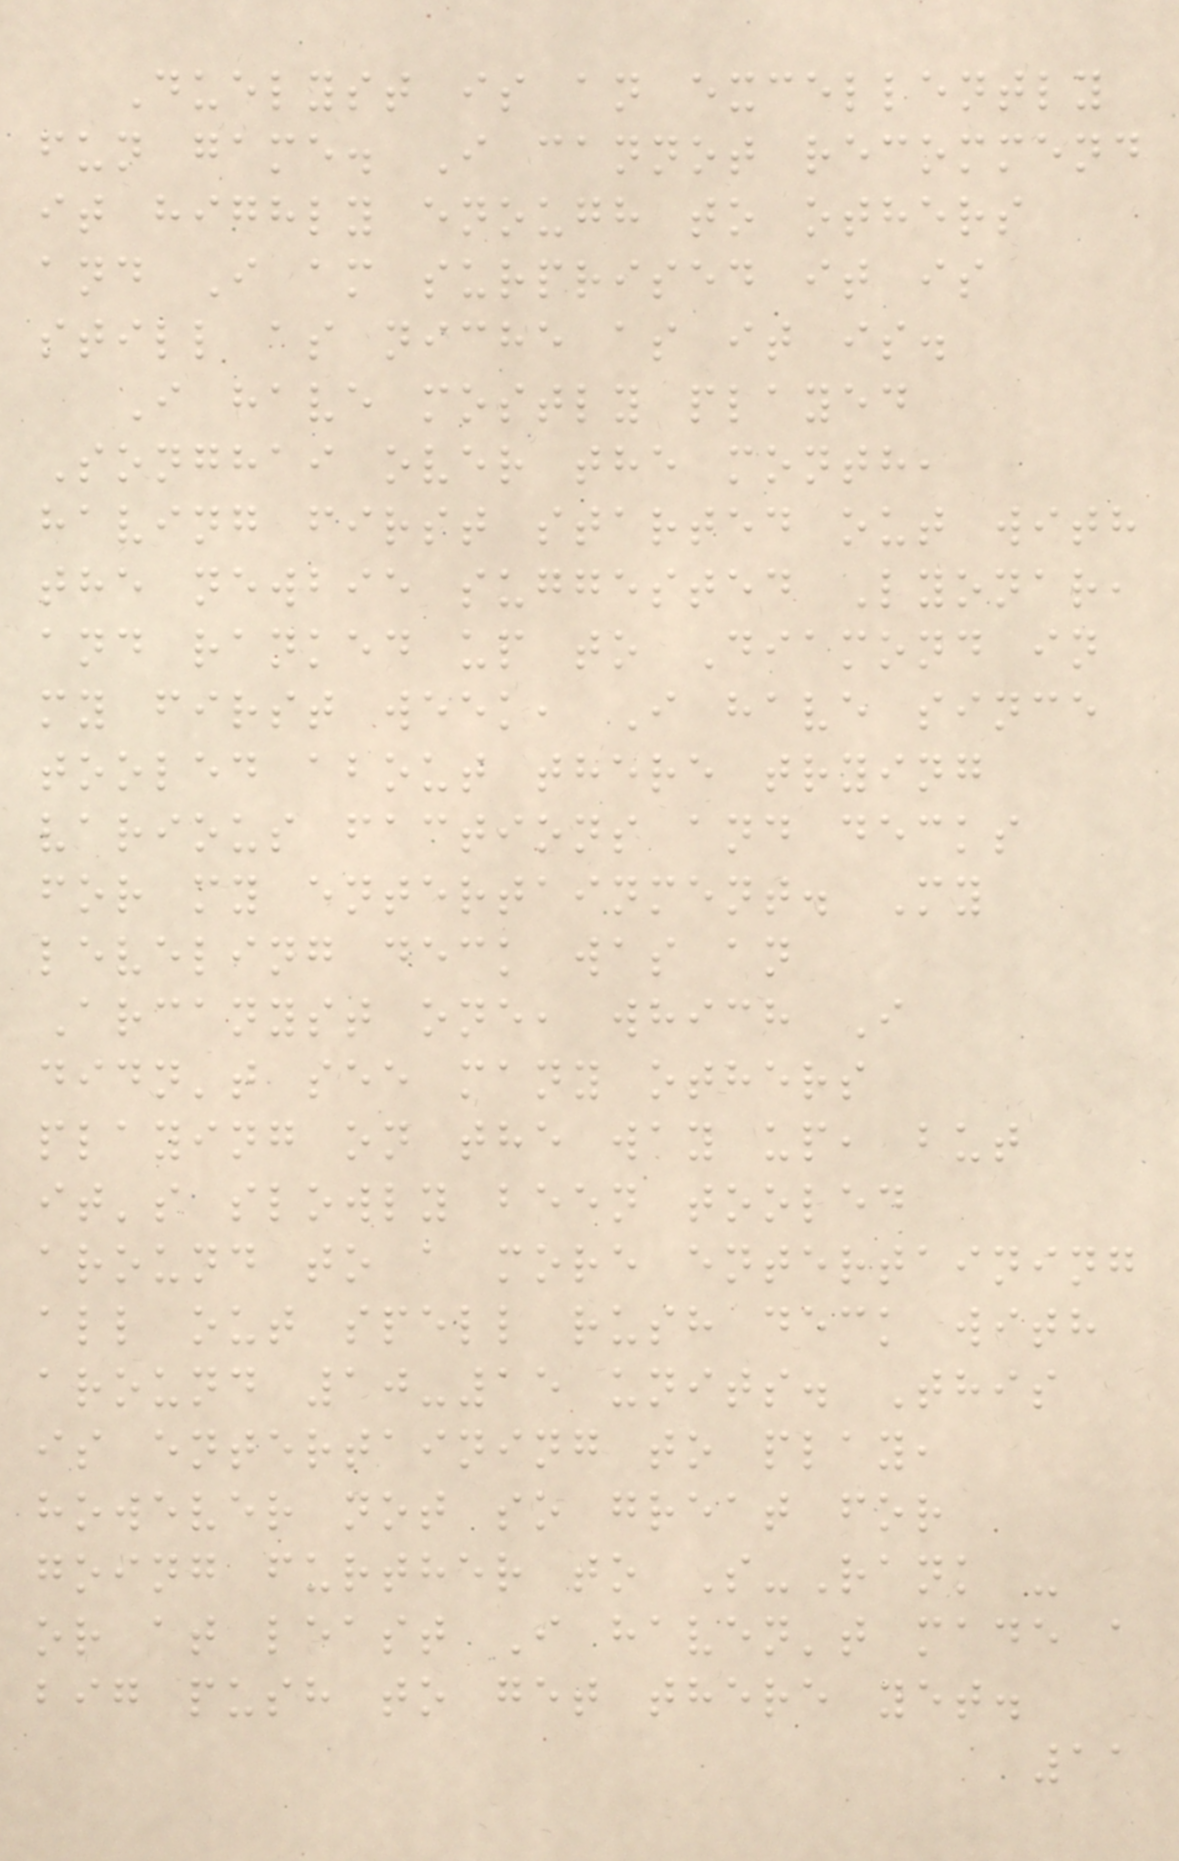Duelyst is an excellently
fun game. I cannot recommend
it highly enough to others
and I am surprised it is
still as niche as it is.
I have mostly played
Songhai over the month,
having first started out with
the newbie suggested Lyonar,
and ranked up to Diamond in
my first week, I have since
tooled about there trying
various factions and decks
for my entertainment. My
leveling deck was an
Arcanyst one, which I
didn't see many others
playing on the way up, but
it's slowly been tooled
around to a more entertaining
all out spell rush deck with
around 10-15 units. This
is entertaining to play,
however not so great for
going further to S-Rank -
or at least I haven't made a
big push to get there yet.
11
